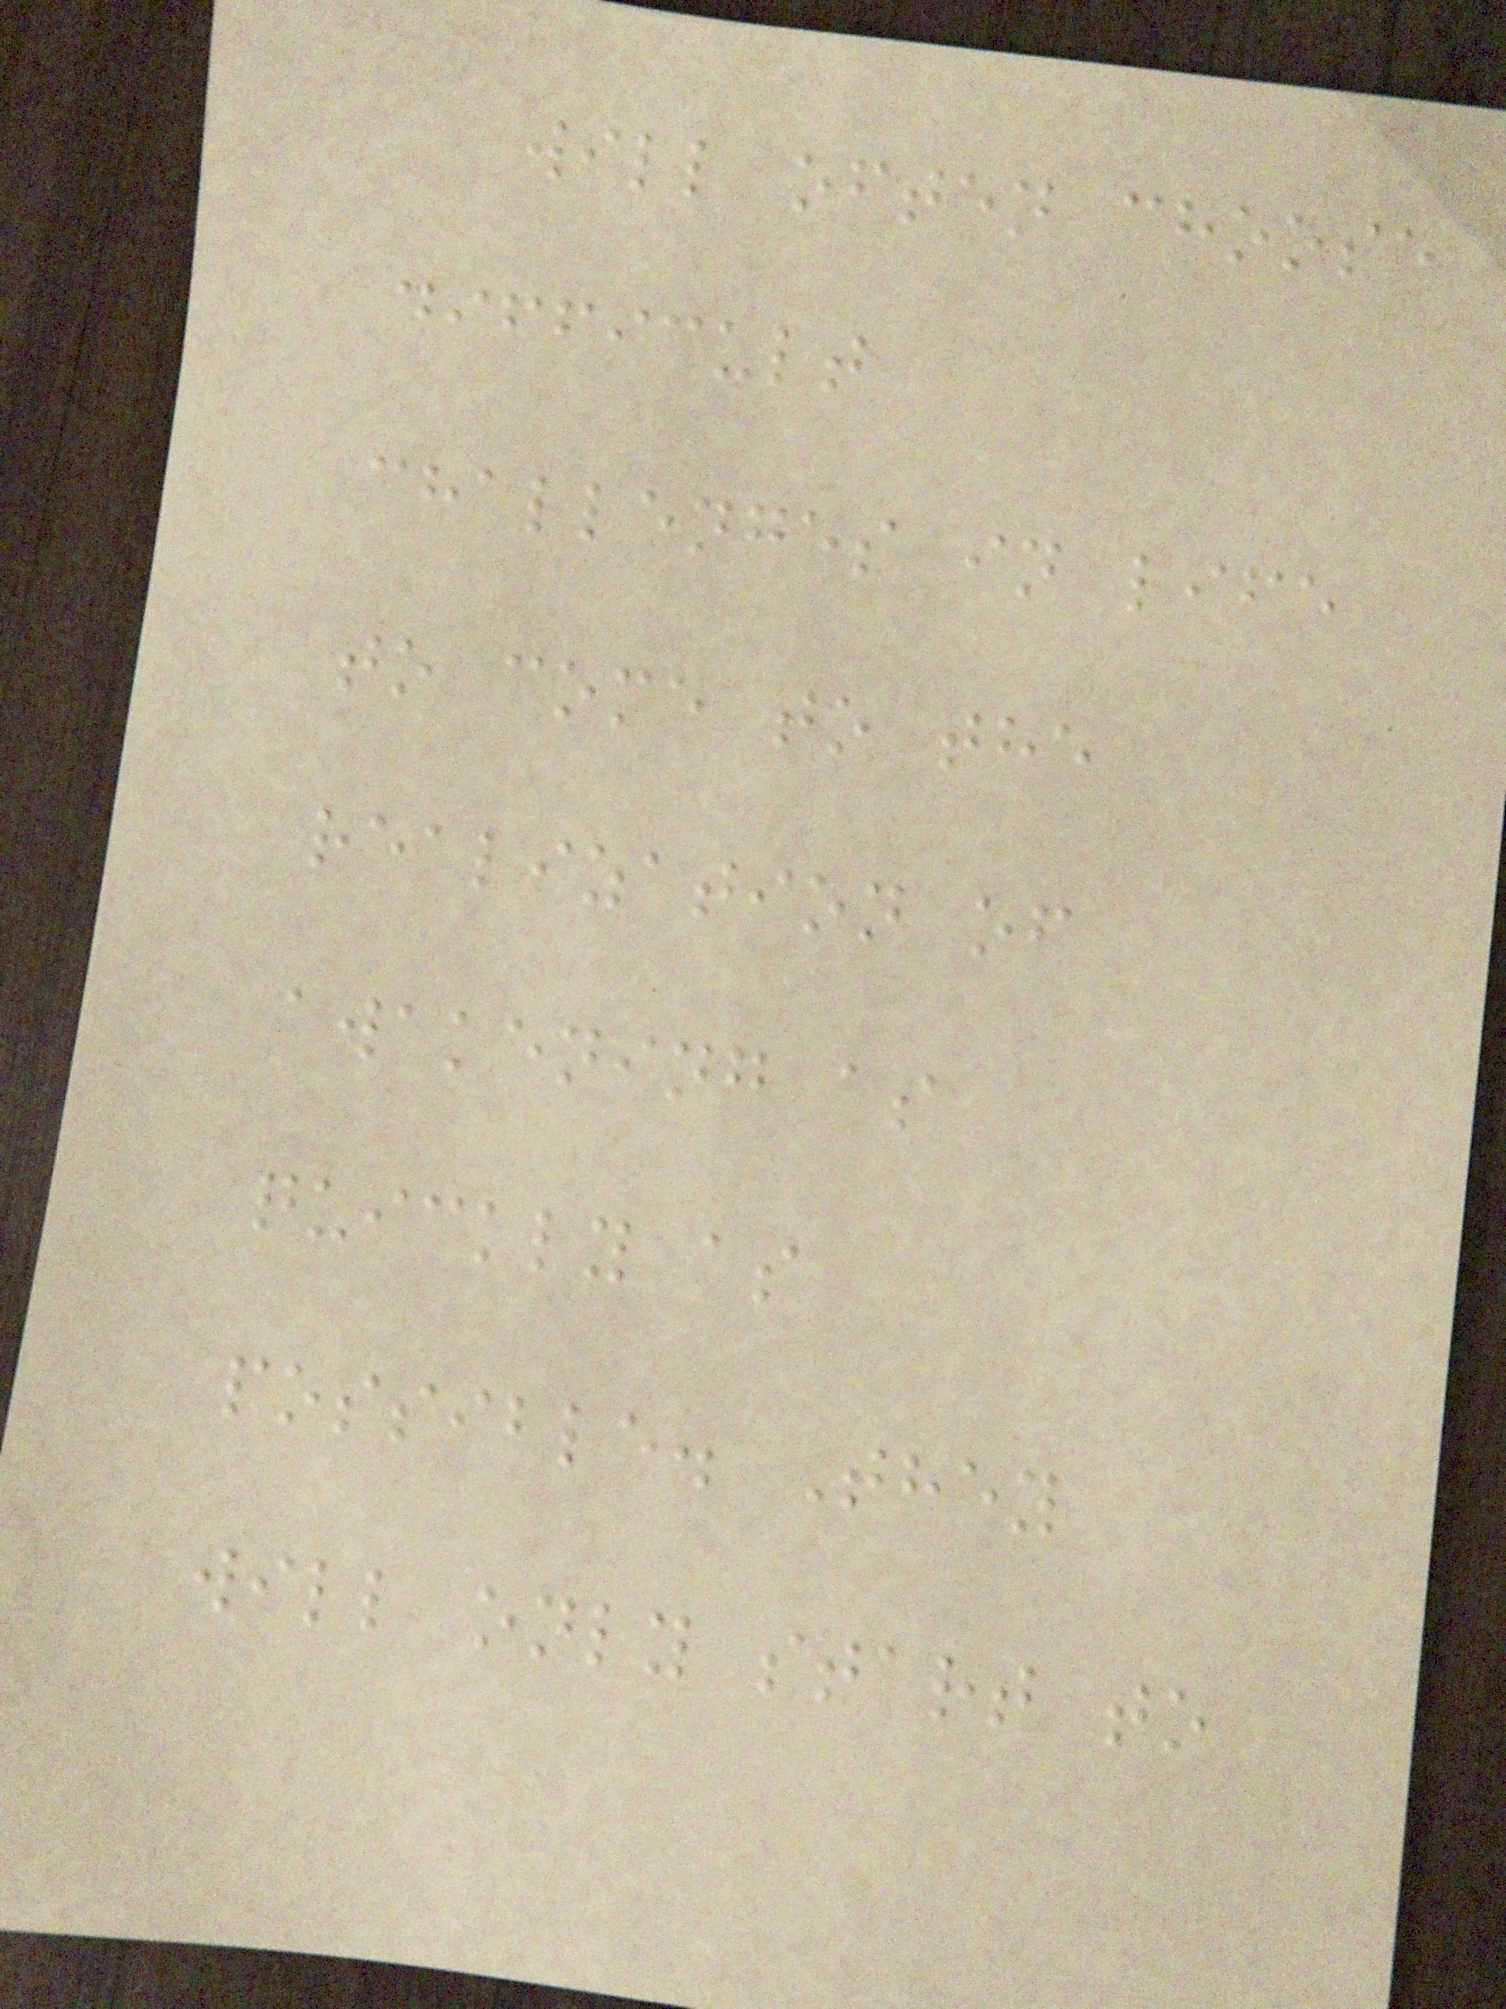will often choose
difficult
challenges in life
to come to the
realization of
awakening as
quickly as
possible. They
will only start to
